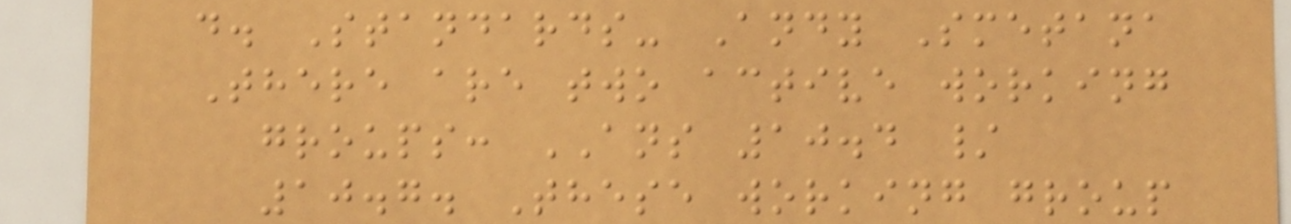d. Standards- Andy Smetana
There are two active working
groups: ANS 10.4 /
10.7. These working group
